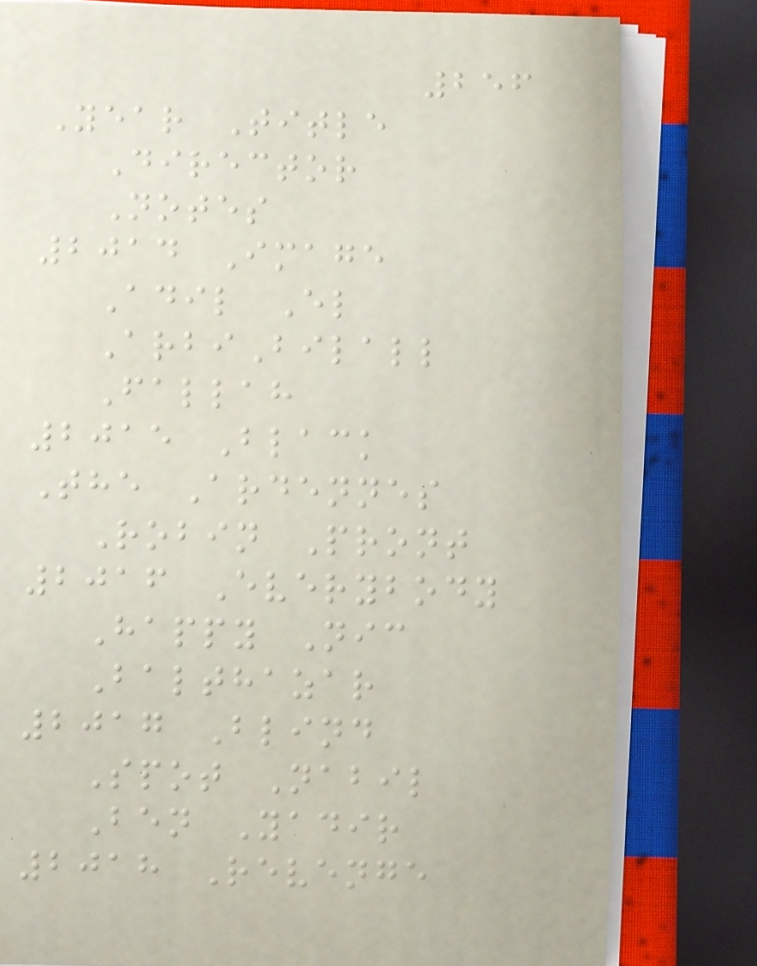256
Year Title
Director
Notes
2014 Image
Adil El
ArbiBilall
Fallah
2015 Black
The Ardennes
Robin Pront
2016 Everybody
Happy Nic
Balthazar
2017 Blind
Spot Nabil
Ben Yadir
2018 Revenge
